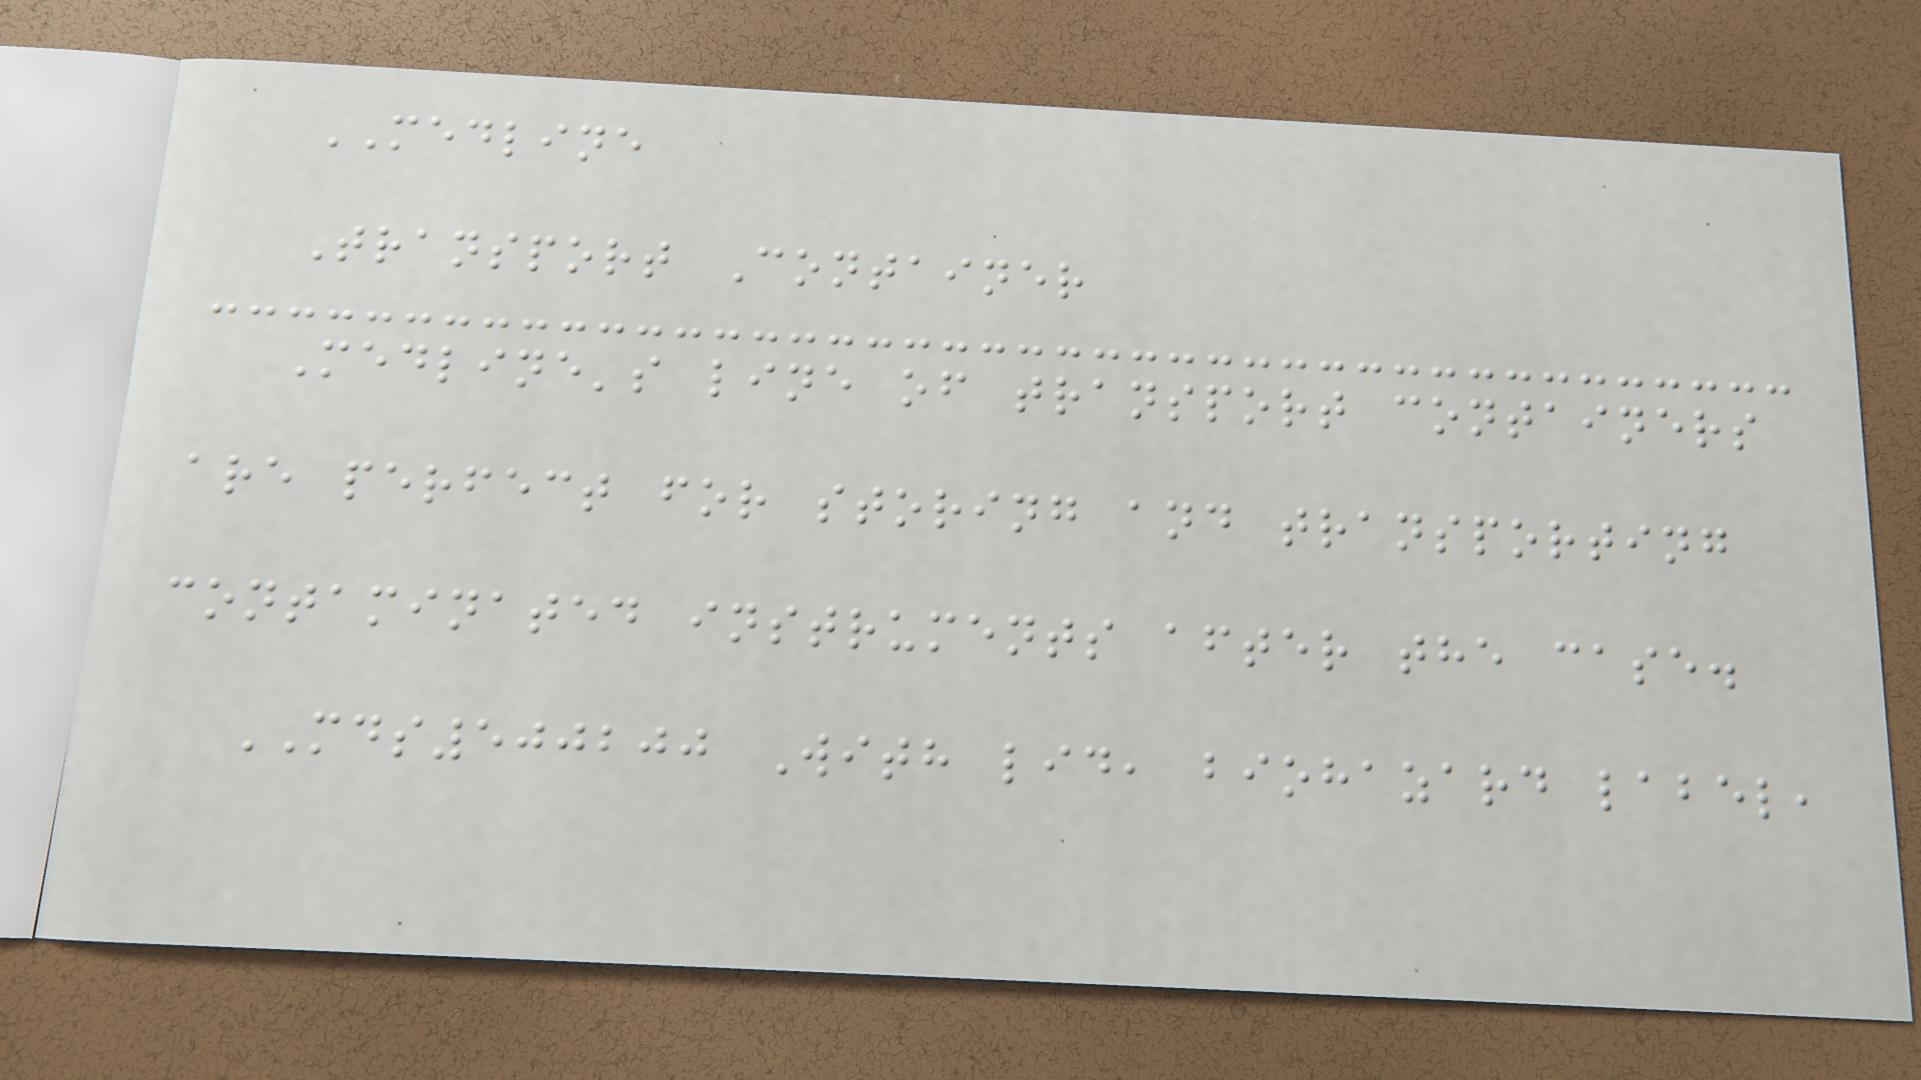MEDLINE
Transport Container
Medline's line of transport containers
are perfect for storing and transporting
contaminated instruments after the case.
MDS500200 With lid, biohazard label,
